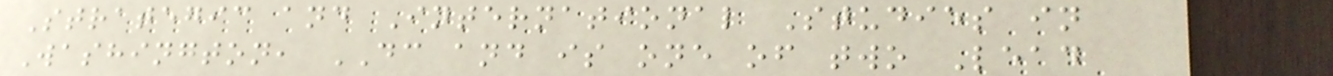Strategic and International Studies in
Washington, DC and is one of two Lead
